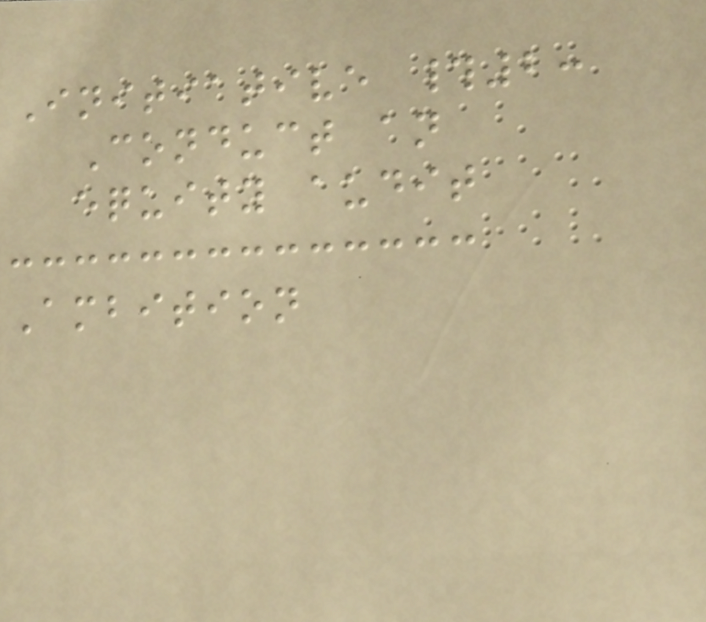Initiative #2:
Conduct an
equity audit
Ambition
